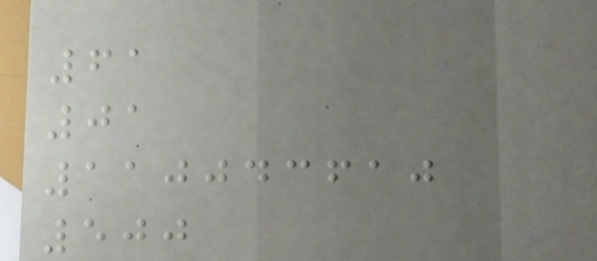61
01
110043610
500
